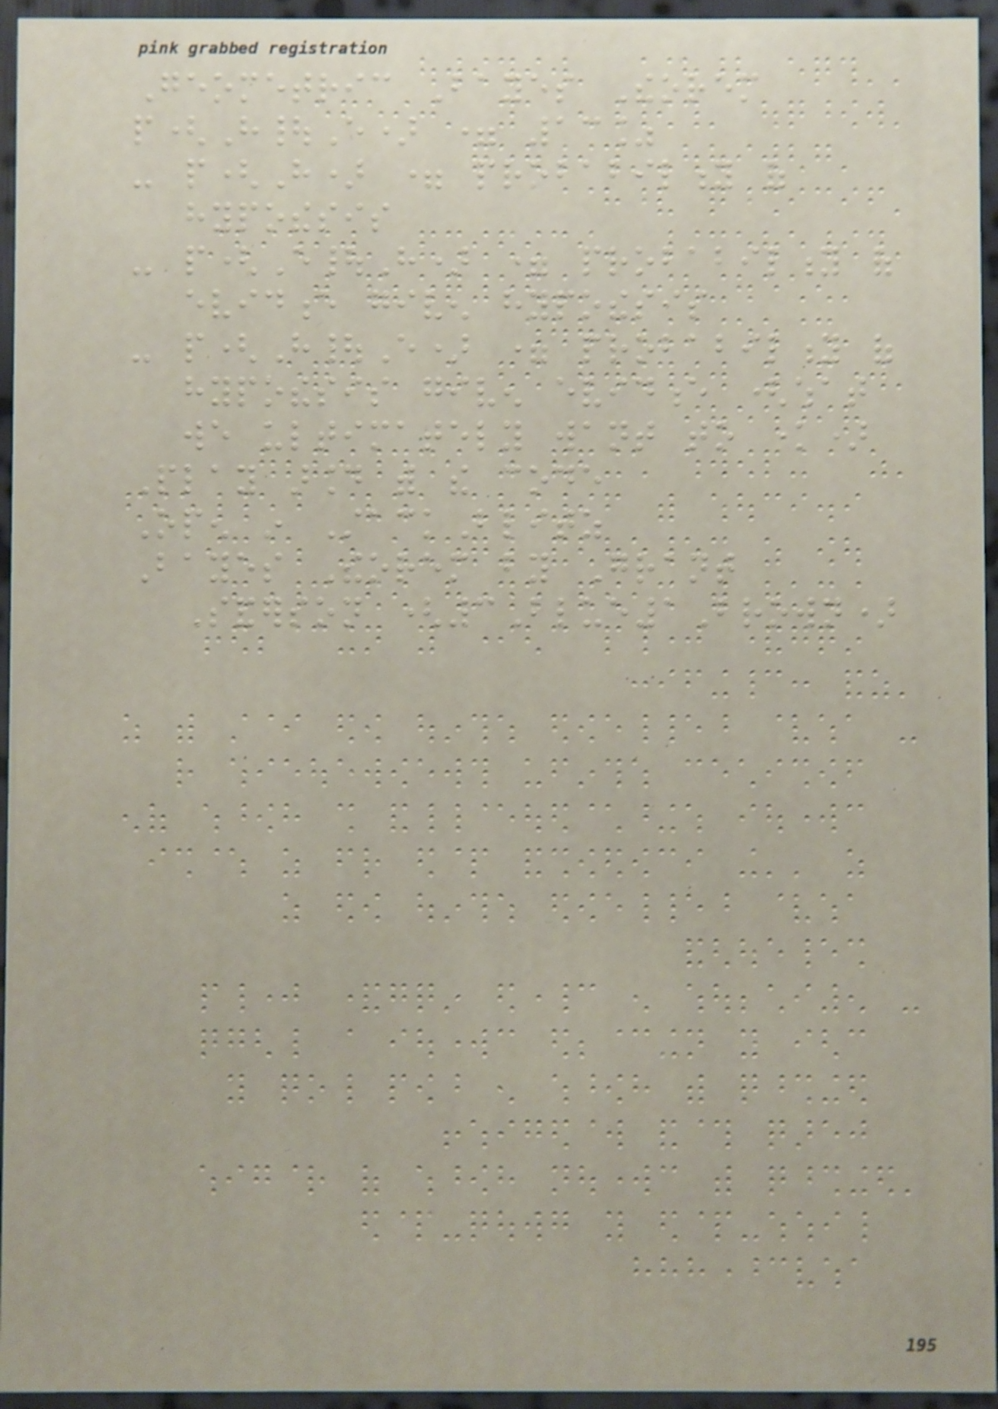Geometric Bayes Theorem
p(H|E) = 13%
- p(H) = probability of
hypothesis
- p(E|H) = probability of
evidence given hypothesis
- p(H|E) = probability of
hypothesis given evidence (what
we ultimately want to know)
Play around with the code
Open in StackBlitz
Bayes Theorem by Grant
Sanderson (3Blue1Brown)
